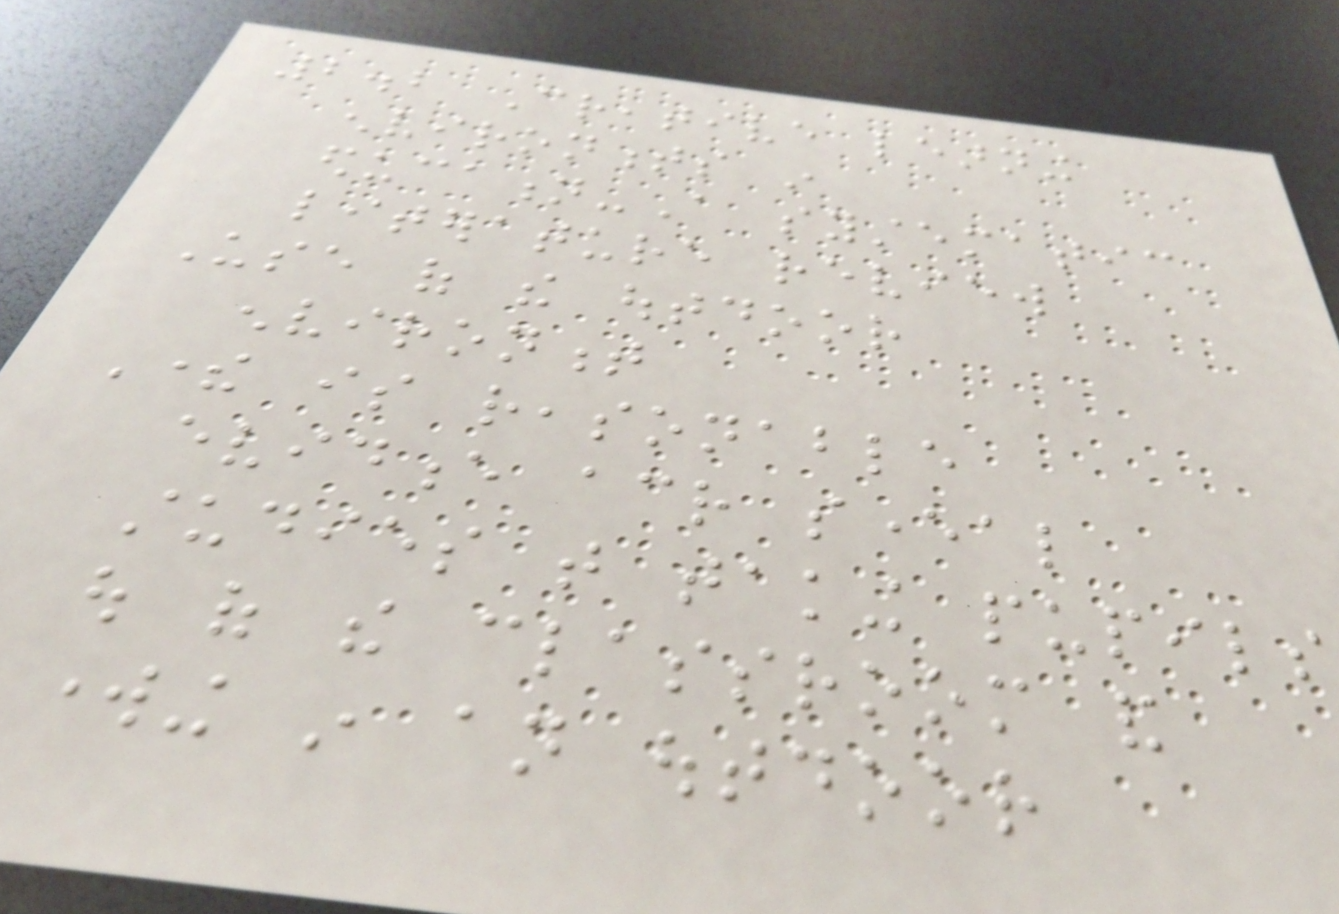2.2 Creative learning
environments in
education-A systematic
literature review
Use of the outdoor
environment
There is reasonable
evidence across several
studies that taking pupils
out of the classroom and
working in an outdoor
